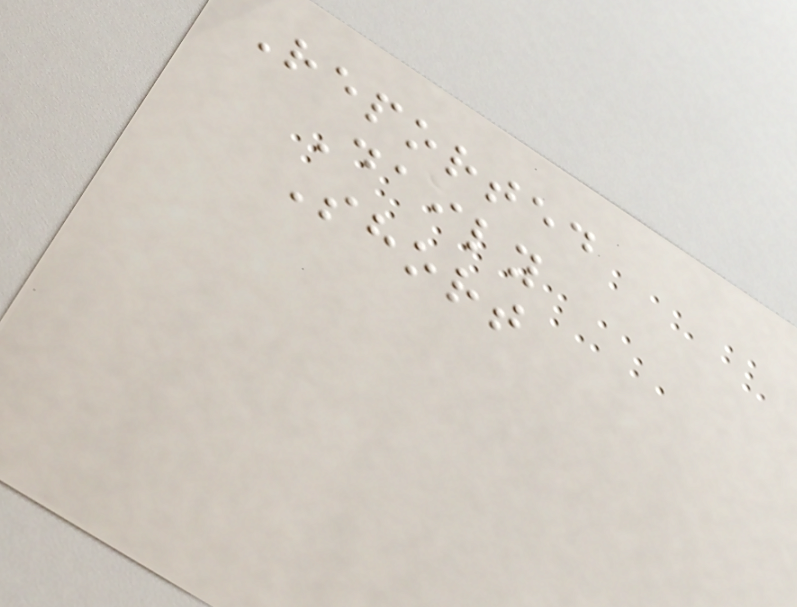Reported
Daily
Short
